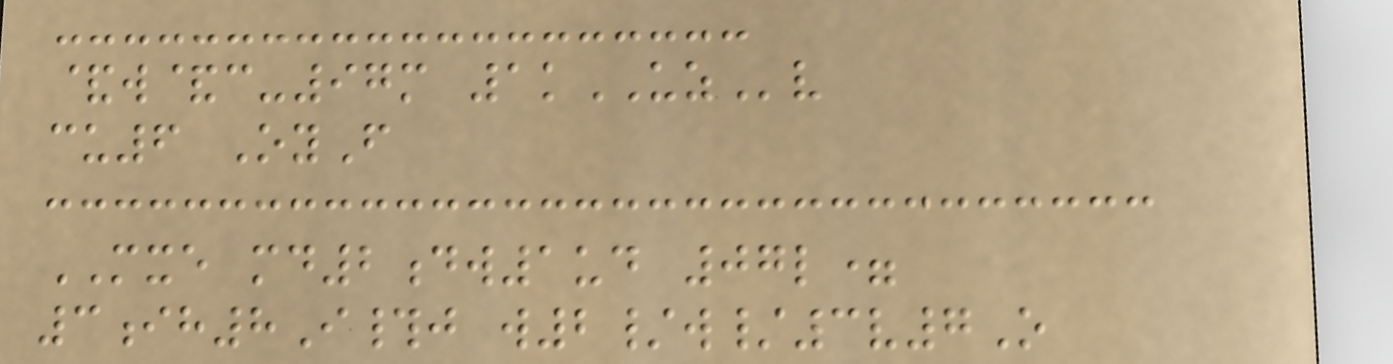&w&c-97m 1kUZv
cu6 OyF
MXE md2dw1ud 07l=
3ih8I#j w2/w/3v7O
